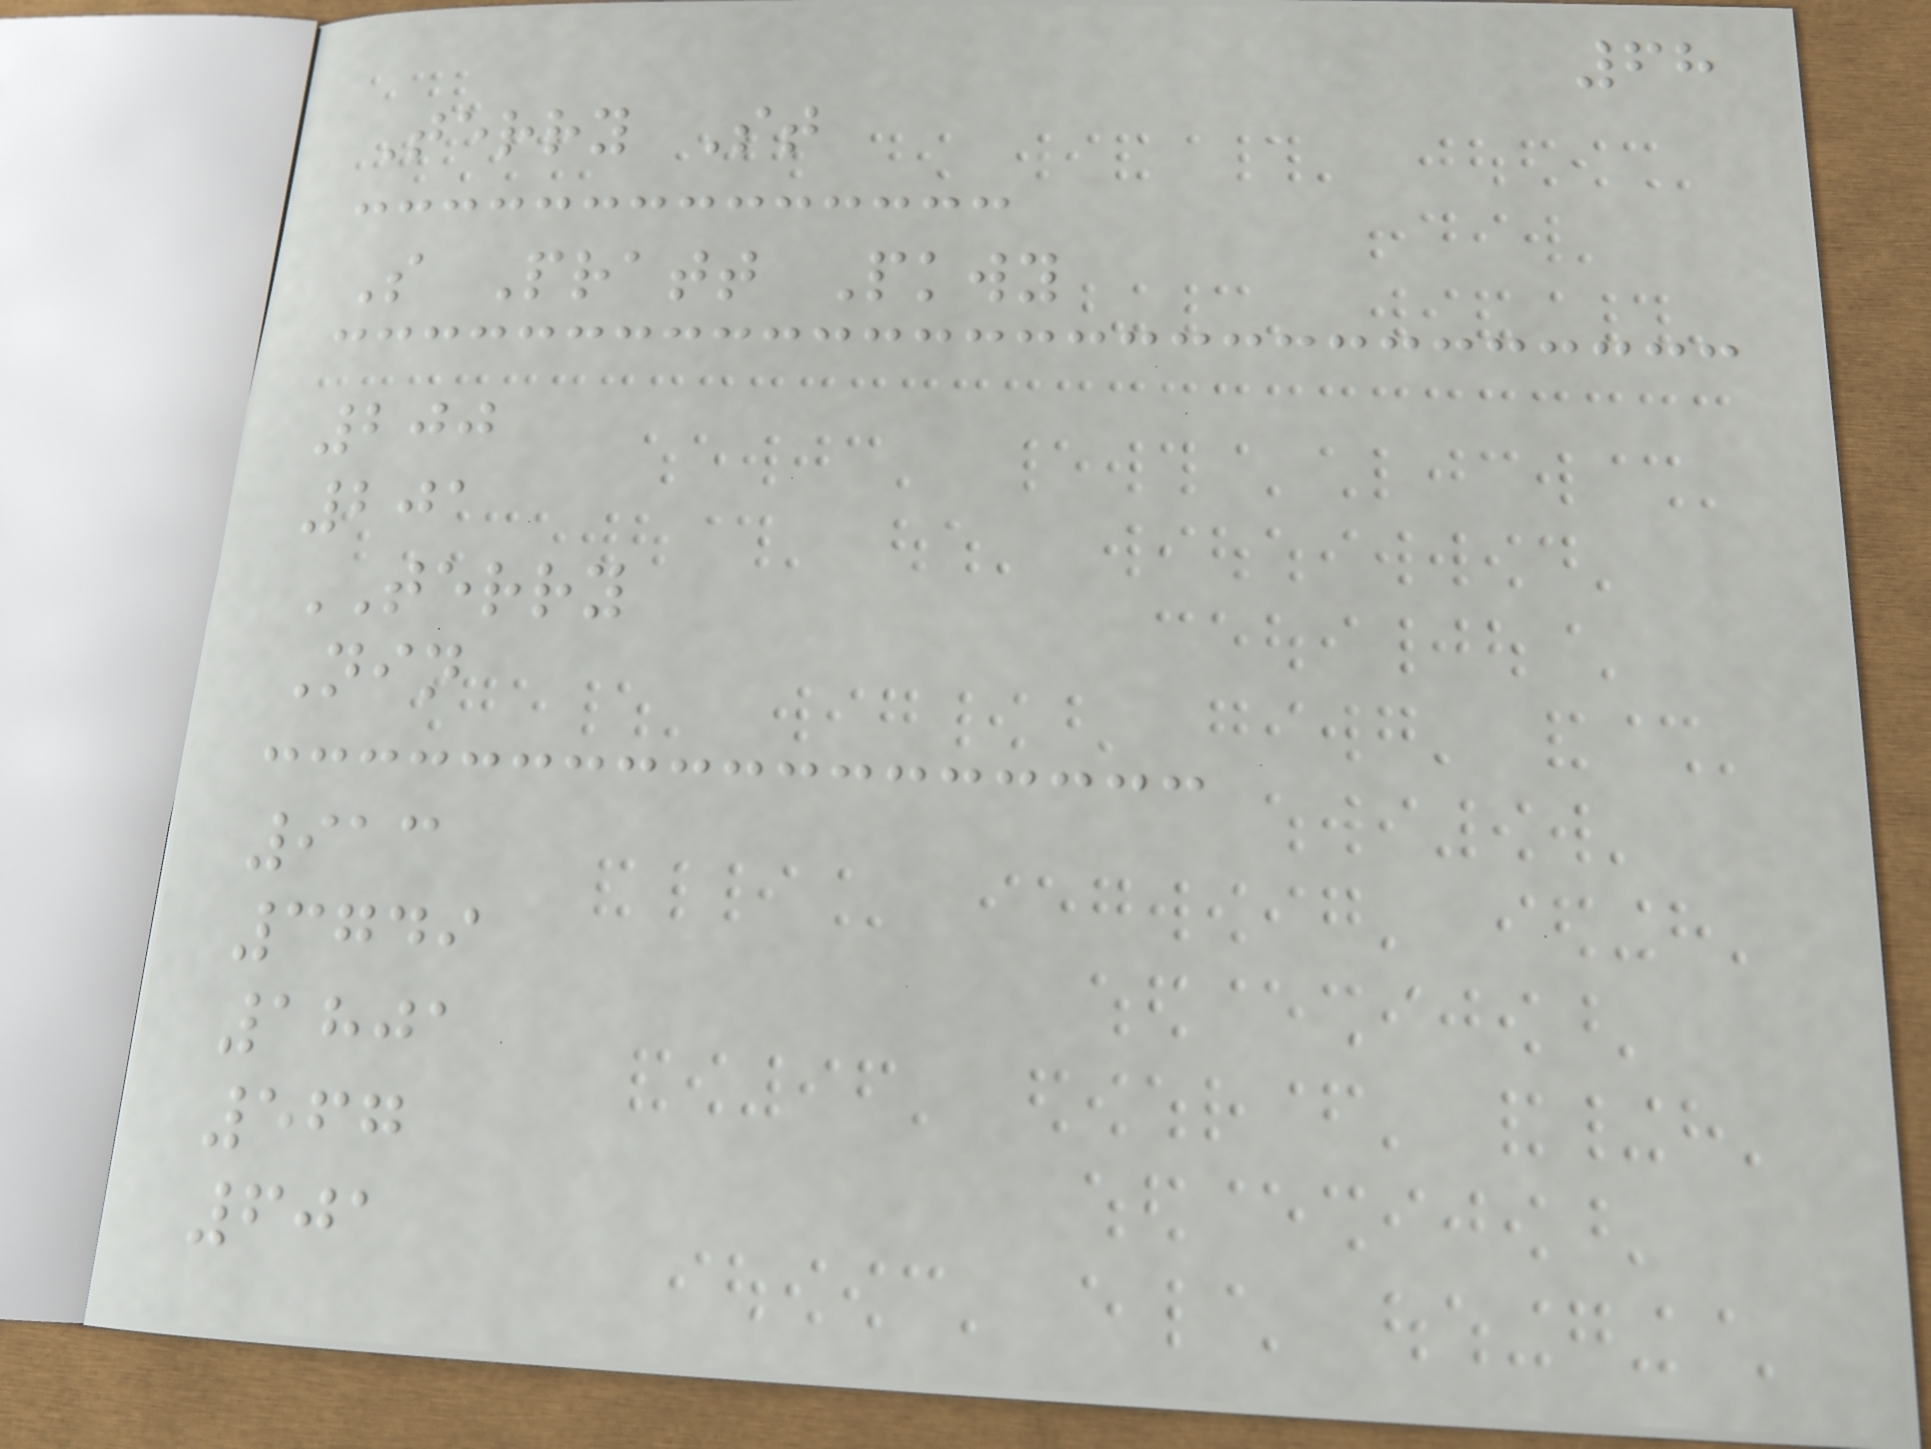68
Terry St
S Pratt Pkwy
200
201
TERRY
Nin
913
3749
1801
567
601
